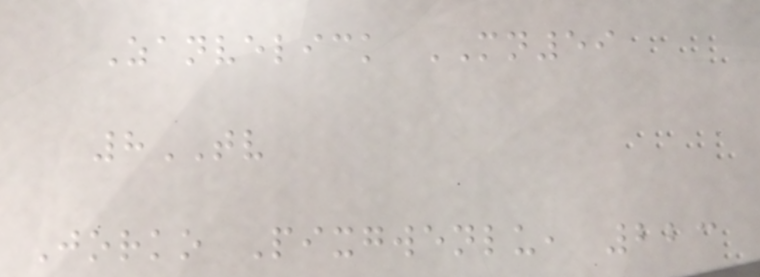Zanvelick MN59
8TV
Jorko Pixgwenlu, 223
